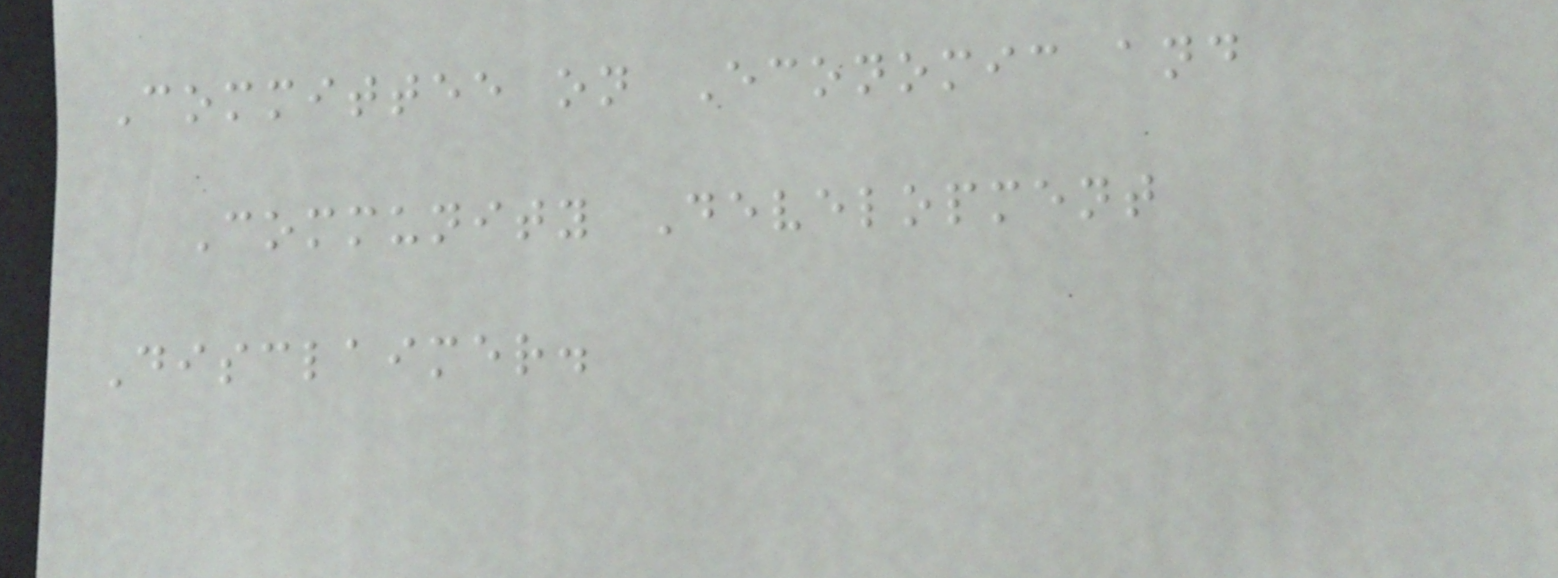Committee on Economic and
Community Development
Disclaimer.
